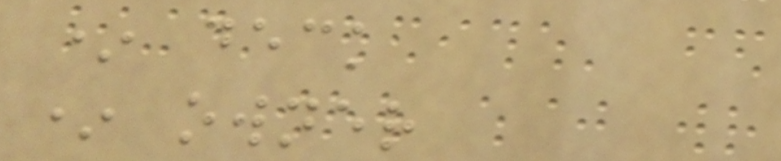* deck
* owner
